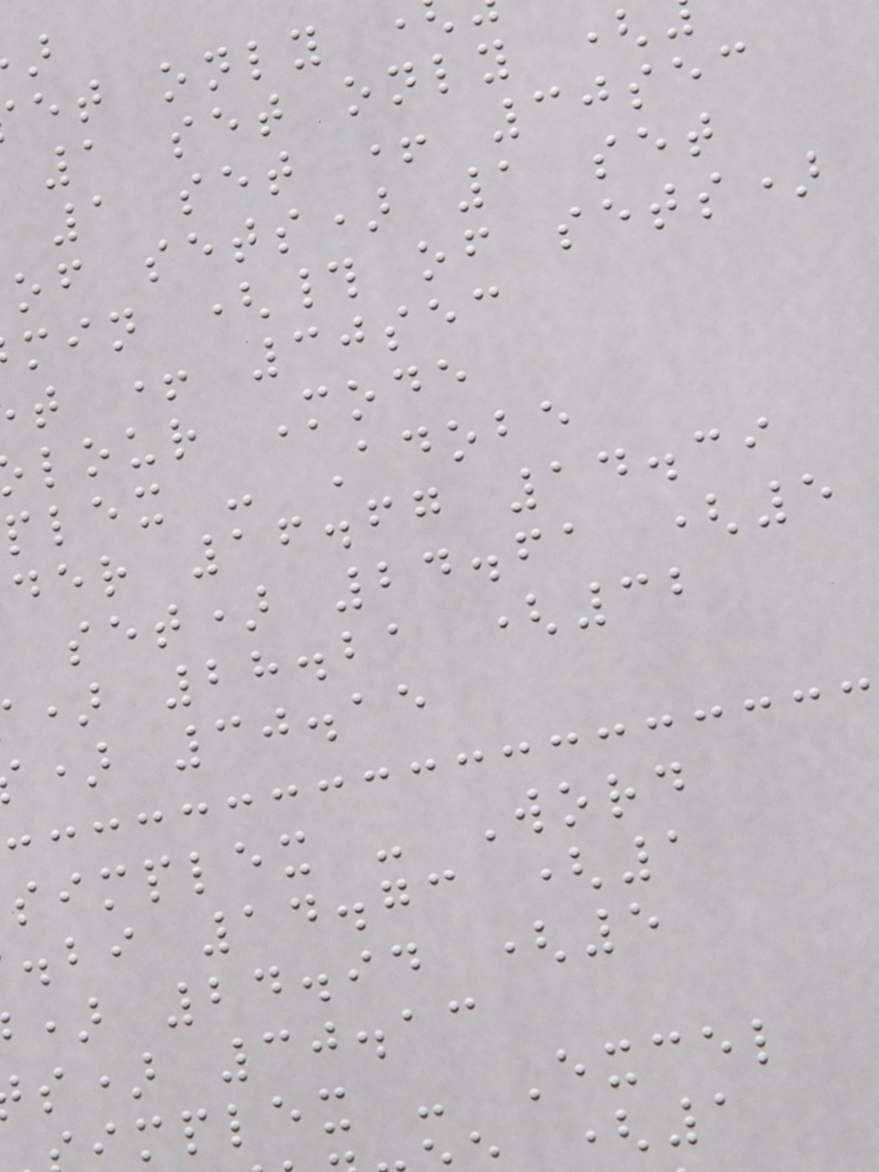et only
1 set only (
1 set + 30sec
of sets) 1 set
min (# of sets)
t + 30sec
lour Mode
plex - Adobe
der 16.67 14.39
set) 24.61 (5
) 28.21 (32
) 30.15
simplex - Word
.bi 14.73 (1
) 24.94 (5
s) 30.13
implex - Excel
